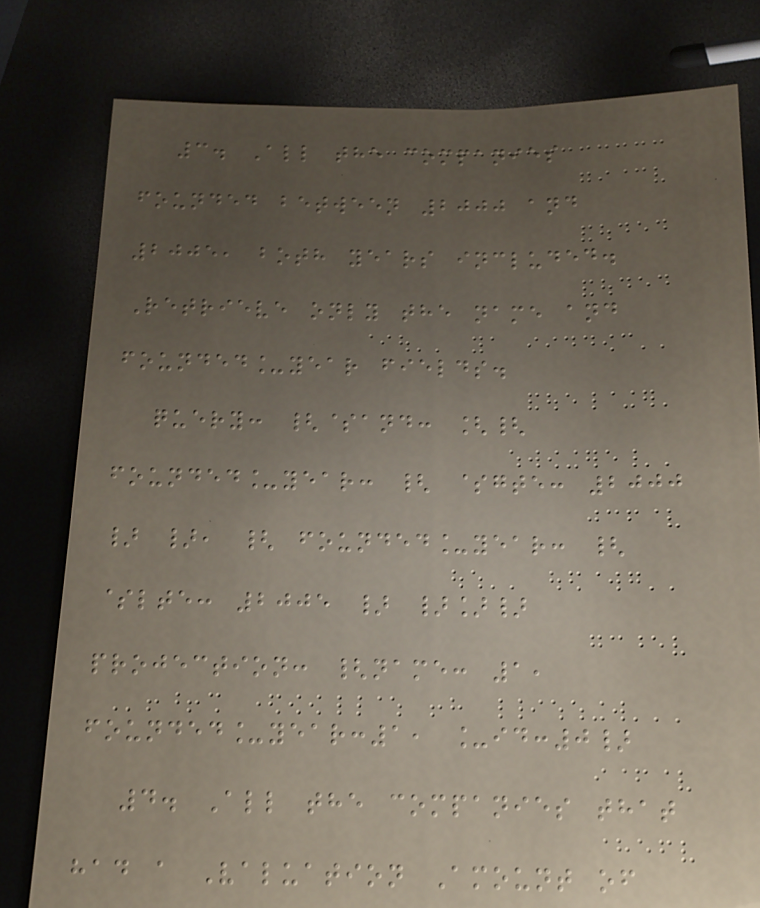3. All the companies
founded between 2000 and
2005, both years included.
Retrieve only the name and
founded_year fields.
query: {$and: [{
founded_year: { $gte: 2000
} }, { founded_year: {
$lte: 2005 } }]}
projection: {name: 1,
founded_year:1, _id:0}
4. All the companies that
had a Valuation Amount of
